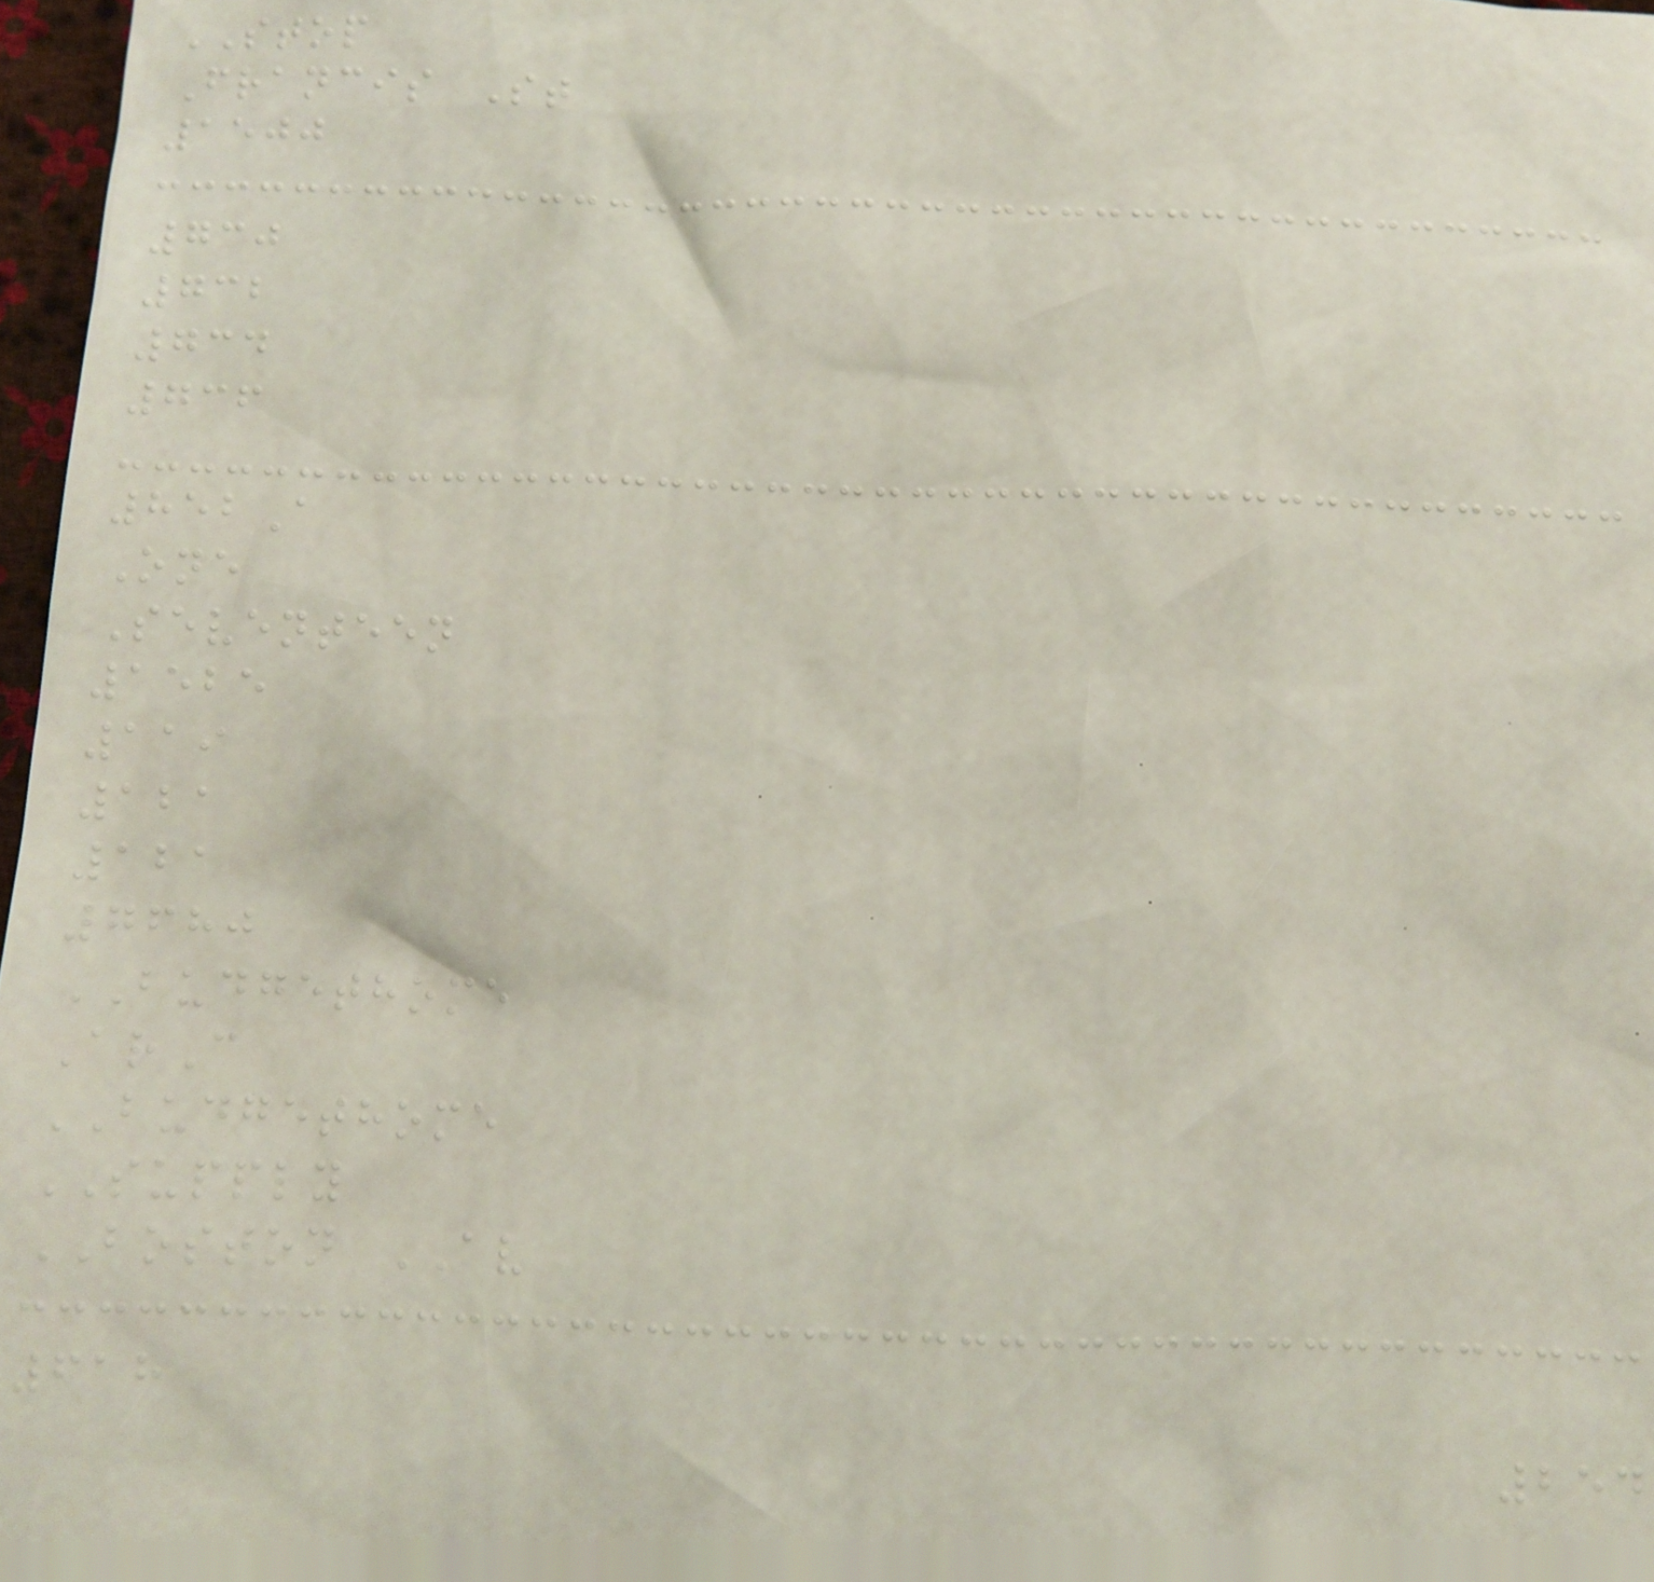STOP
Francis St
1500
730
732
734
736
852A
One
Seventeen
1525
119
121
121
7680
BUDGETHOME
ArC
BUDGETHOME
SUPPLY
BOSTON AV
618
254
